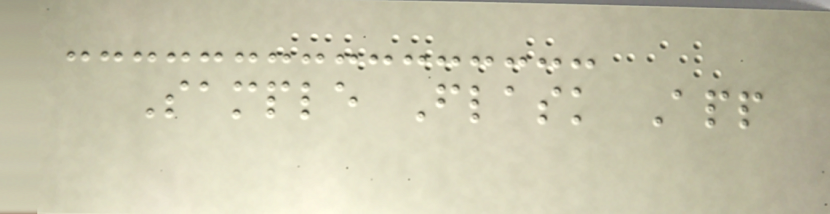Sample Flask App
